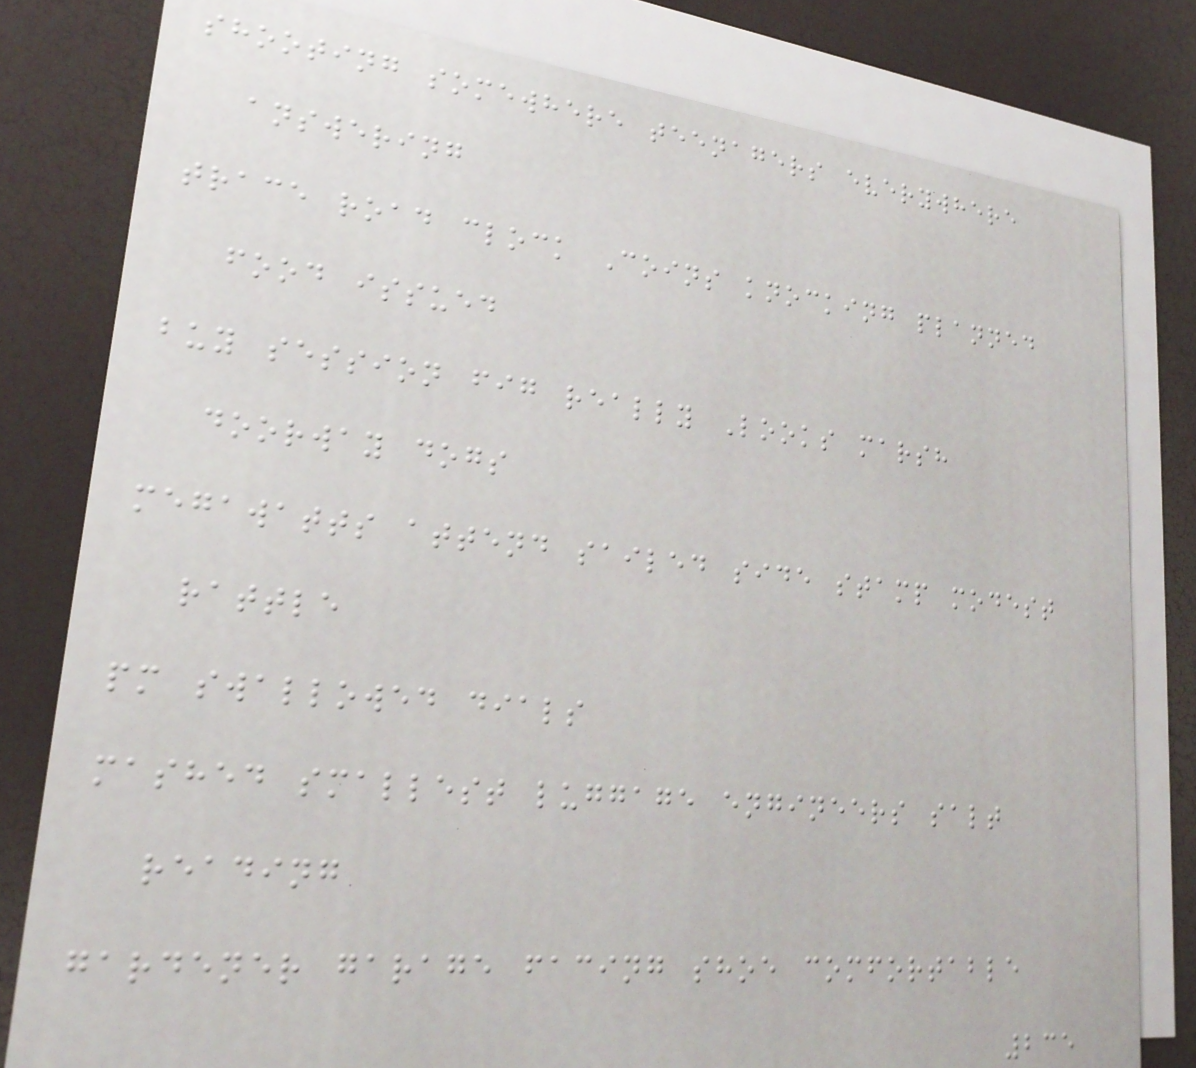shooting somewhere teenagers everywhere
answering
trace road clock Coins knocking planned
food issued
buy session fig really Looks marsh
doorway dogs
megawatts attend sailed side stamp modest
rattle
pm swallowed dials
mashed smallest luggage engineers salt
reading
gardener garage facing shoe comfortable
235
